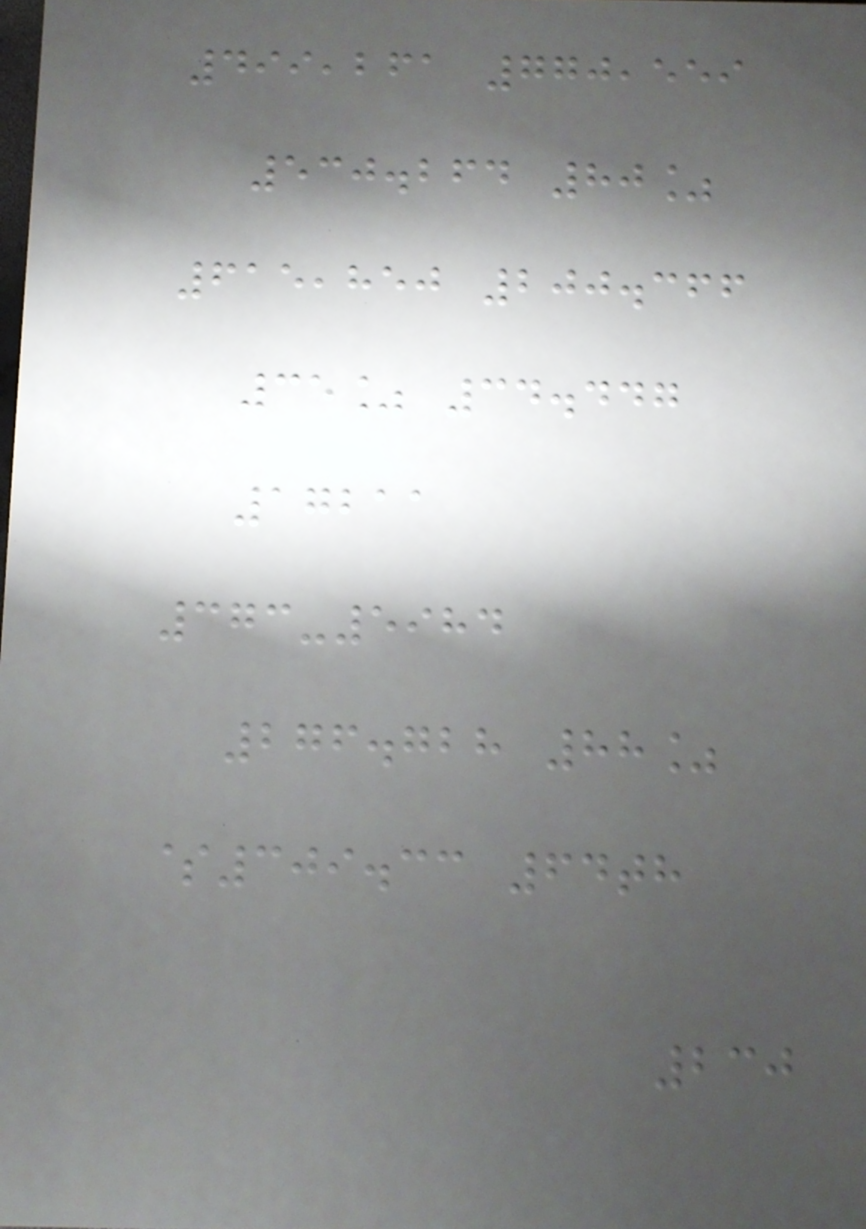499,261 770,559
530.264 80%
615,850 200.366
35% 34.447
17211
373-5984
276.728 88%
$309.33 64th
230
